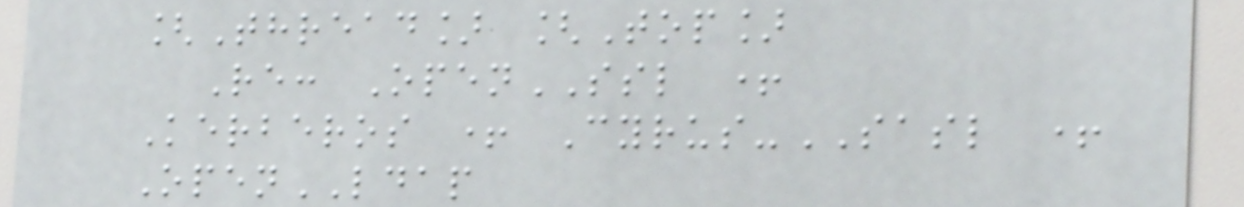[Thread] [Top]
Re: OpenSSL +
Kerberos + Cyrus-SASL +
OpenLDAP
